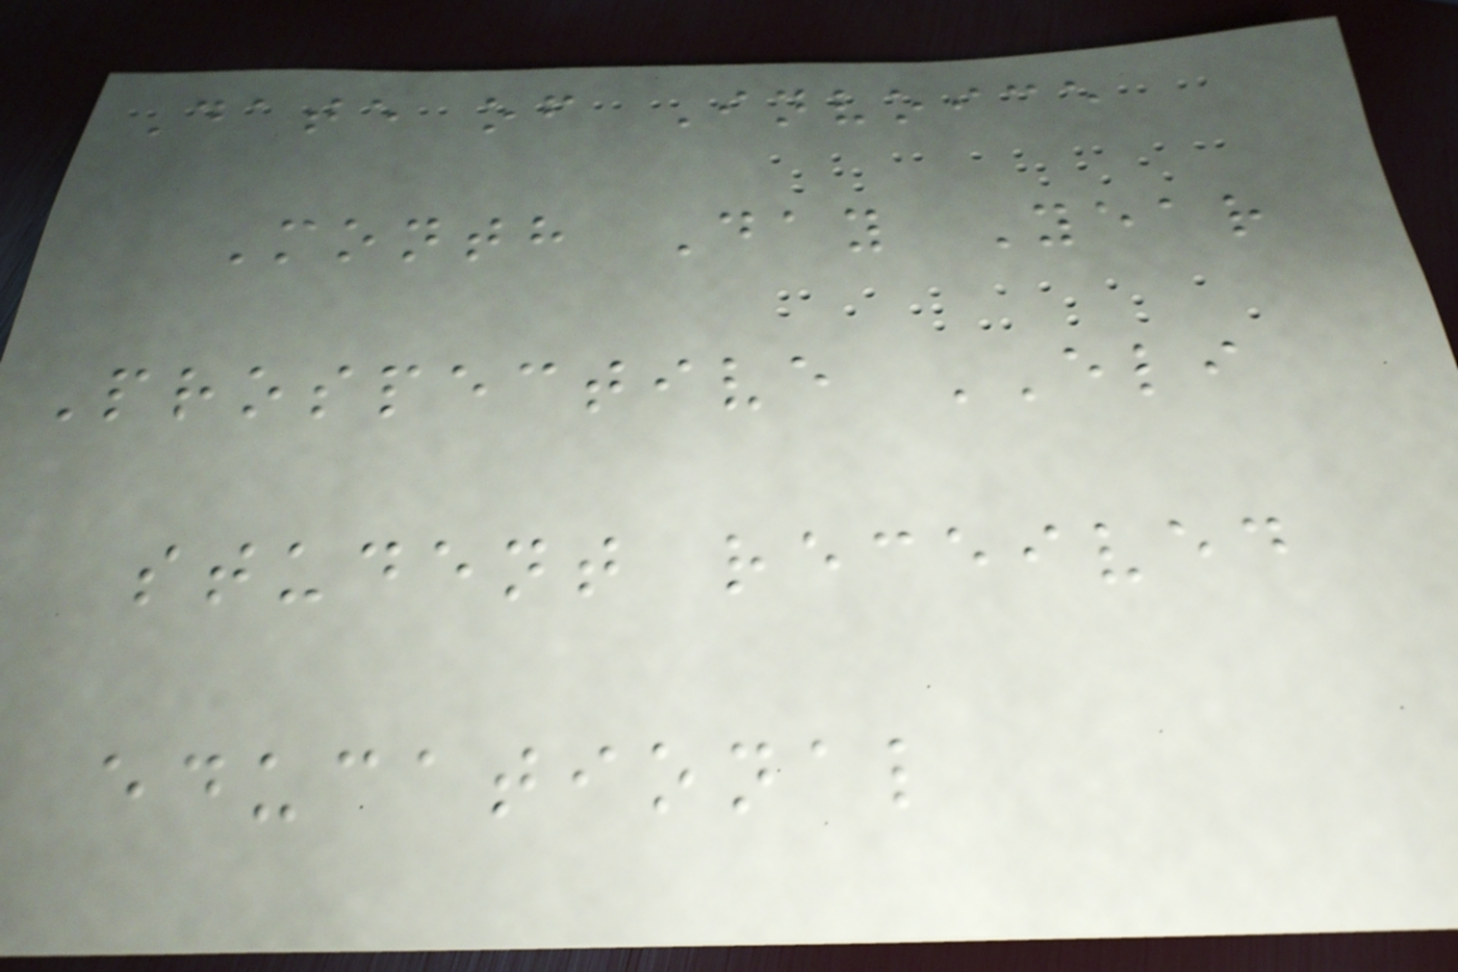Date of Invoice
Month Day Year
Prospective ELI
student received
educational
